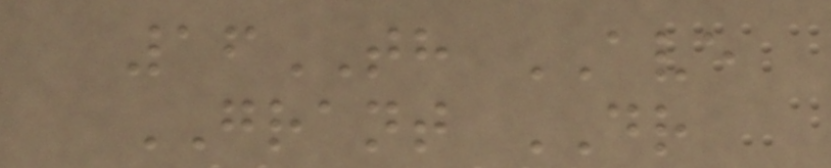16TH AVE
GRANT DR
